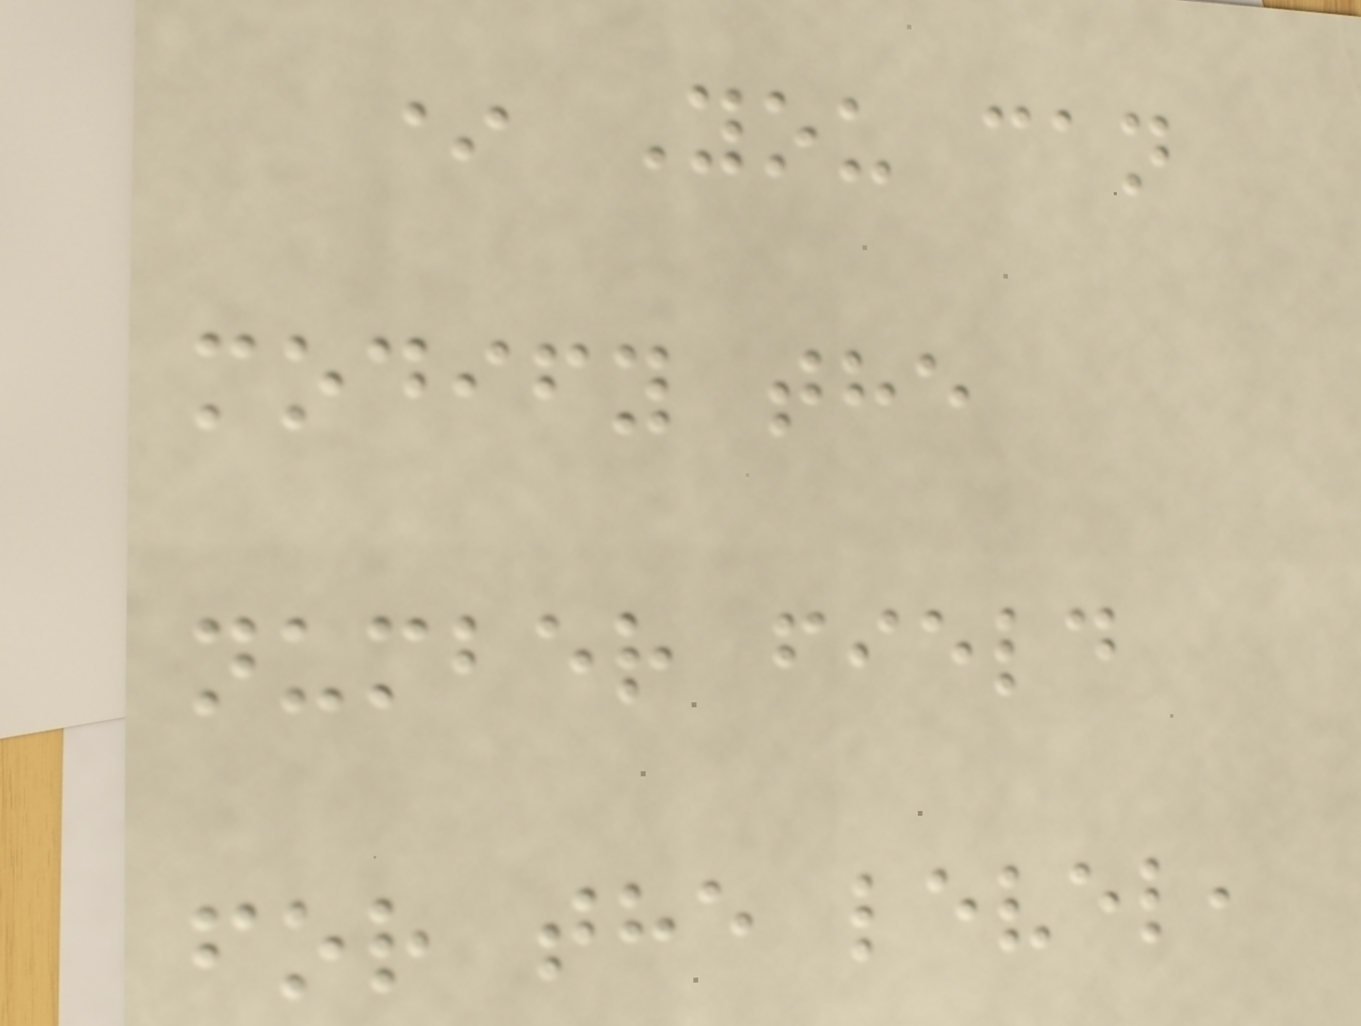* You can
modify the
number field
for the level,
